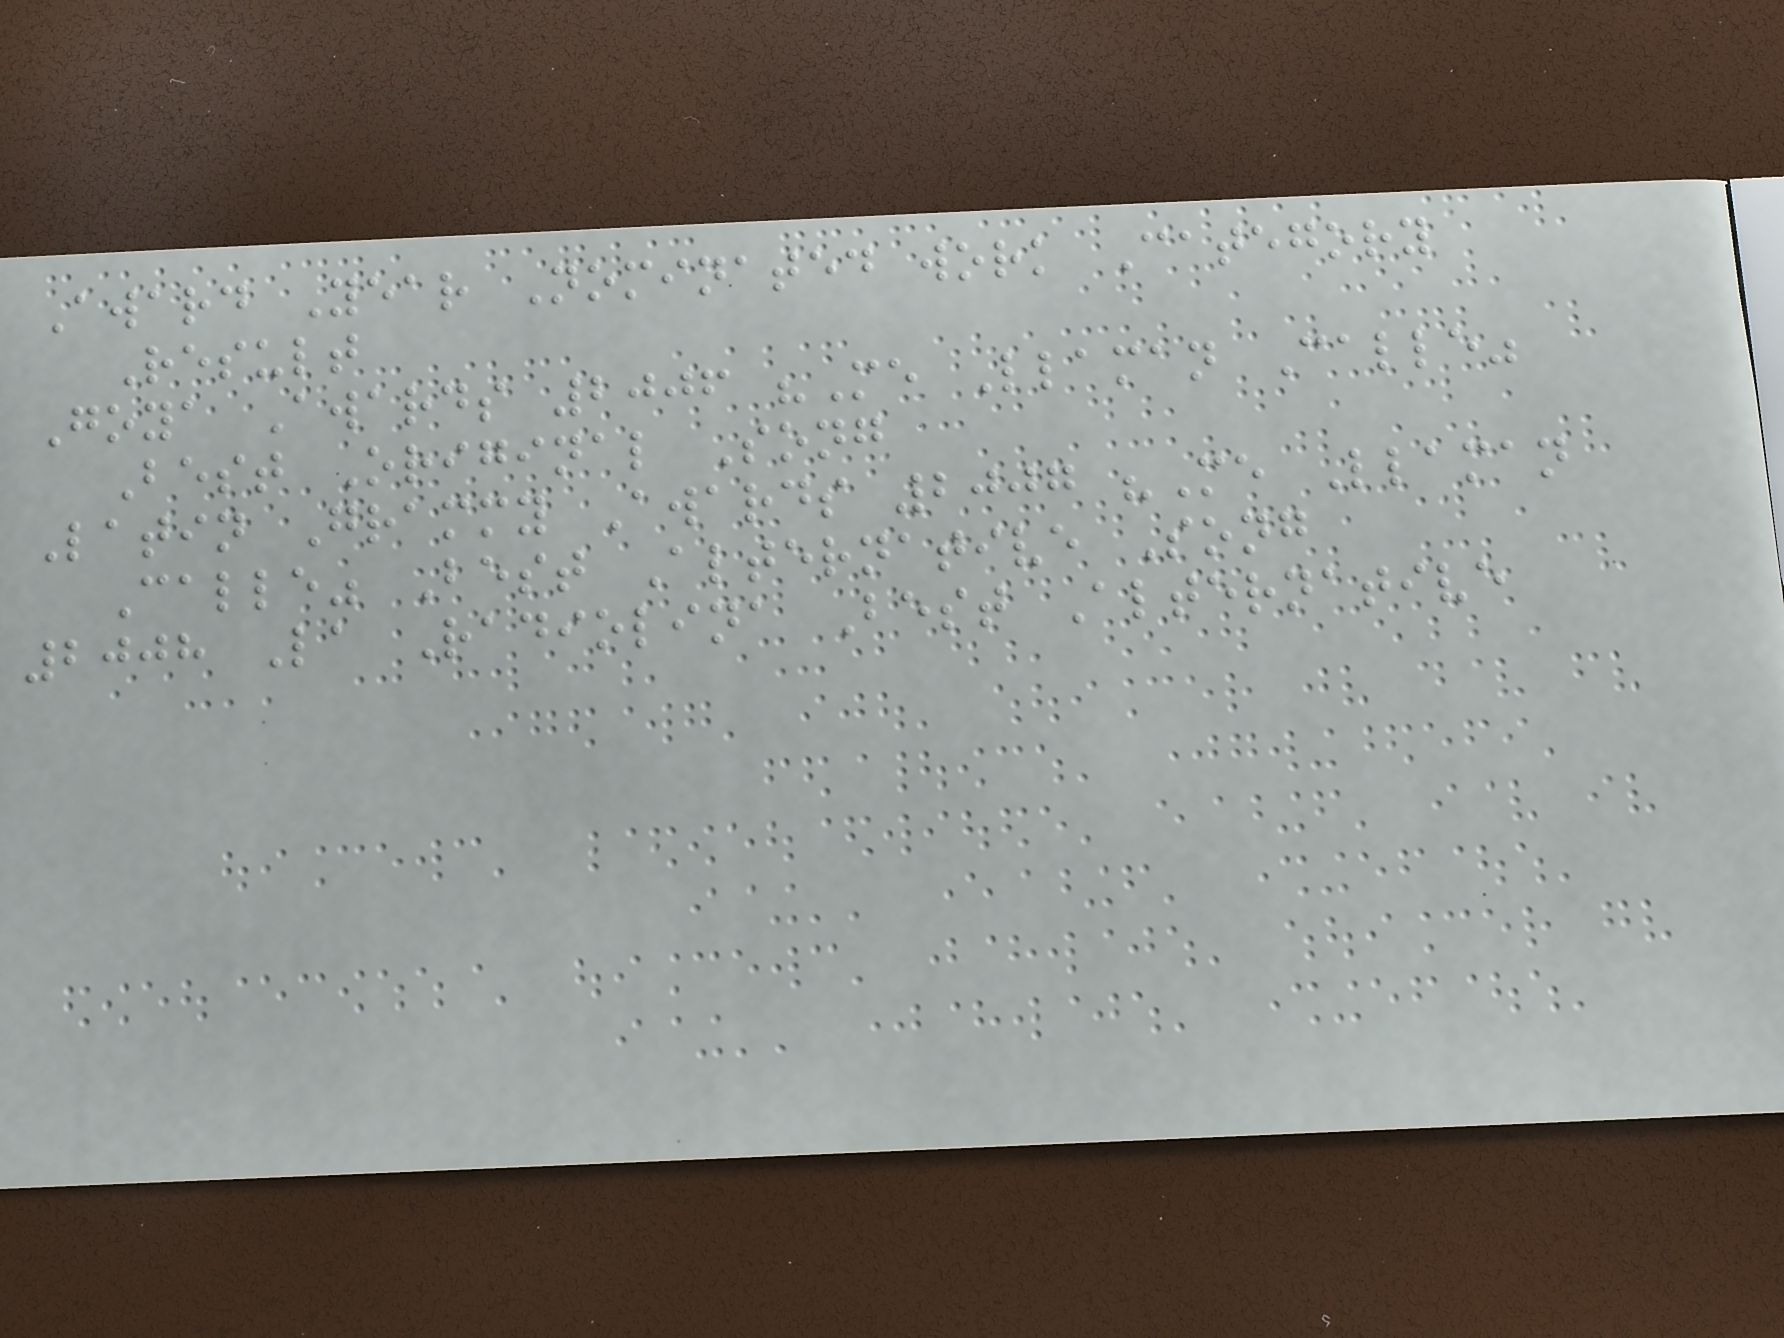Award Year Nominated work Category
Result
Goya Awards 2006 "Me Llaman Calle"
Best Original Song
Latin Grammy Awards 2007 "Me Llaman
Calle" Best Alternative Song
2008 La Radiolina Best Alternative
